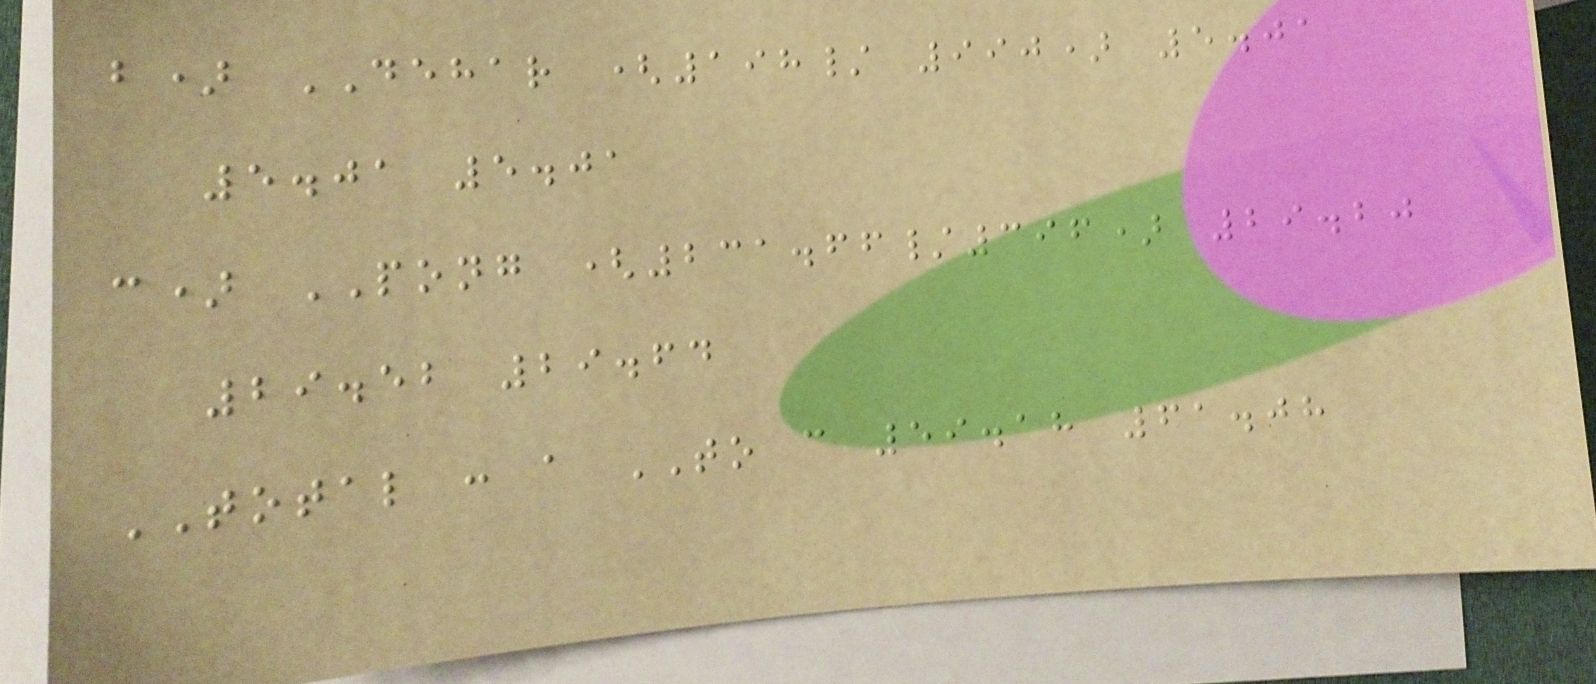b) DEHAR (198/ 990) 5.01
5.01 5.01
c) PONG (231.66/396) 29.20
29.52 29.64
TOTAL : a TO c 59.18 61.08
